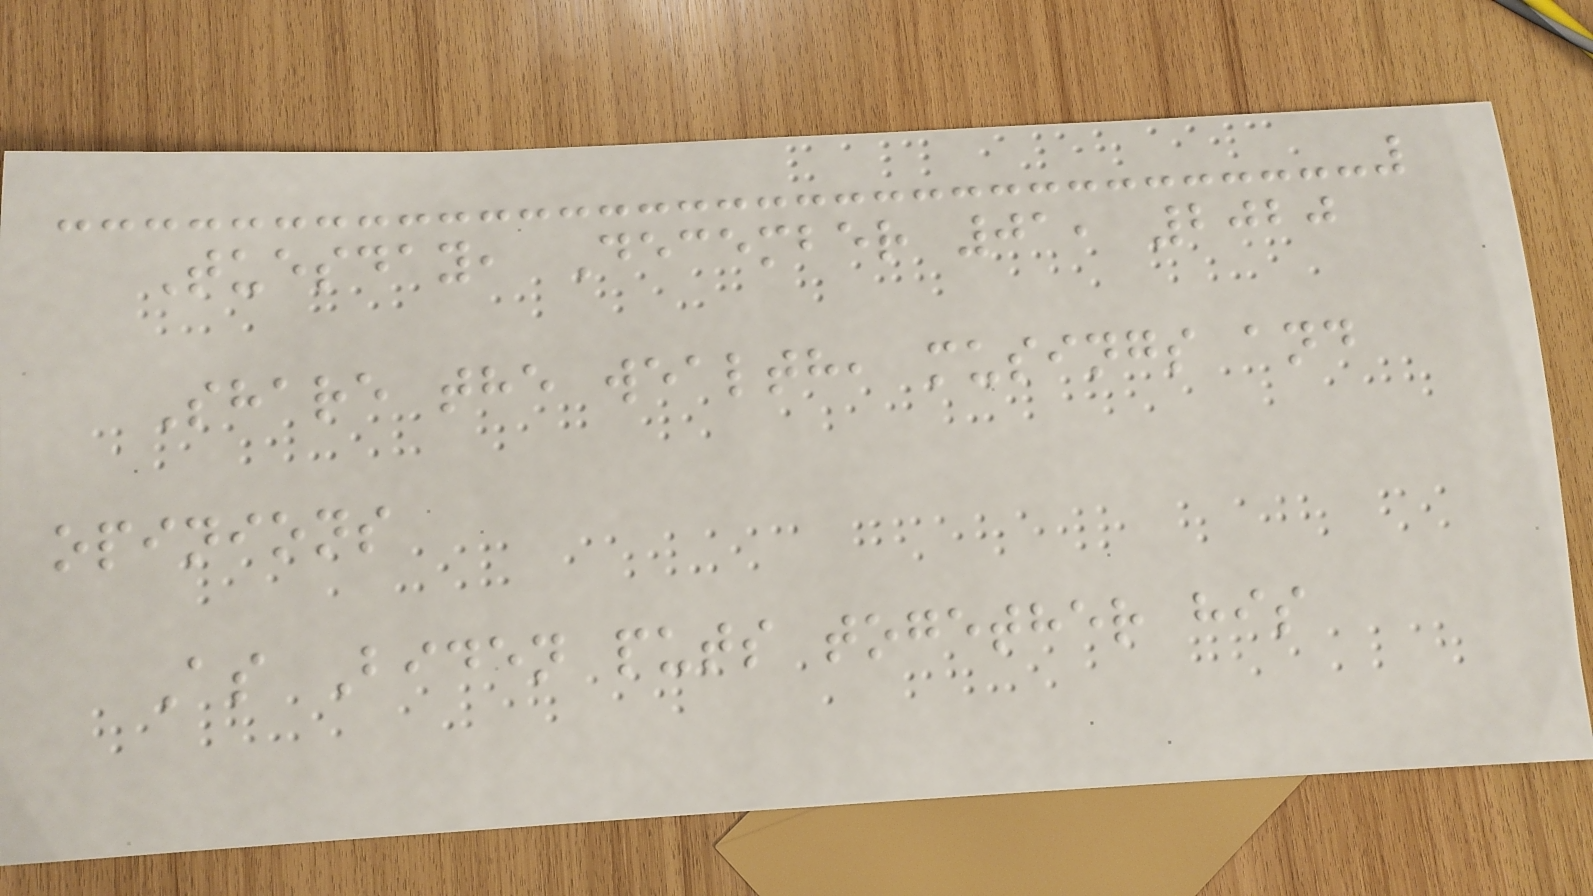Tuesday, December 01, 2020
Share the wealth, musings and
opinions
As Biden puts together his
